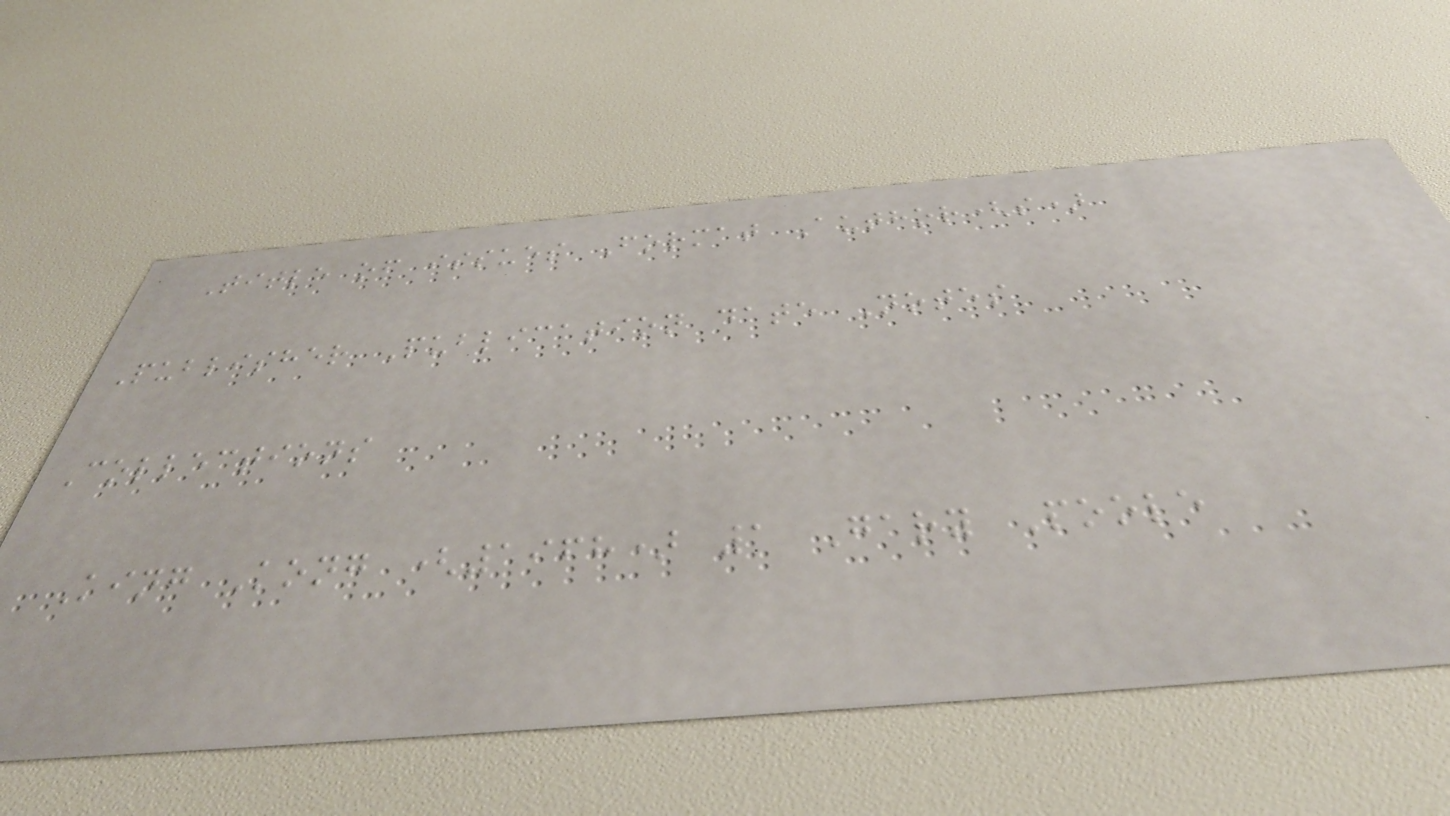Title of issues Format Author(s)
Publisher Publication date Notes
Collections
King Kong (1968) 1 Gary Poole
